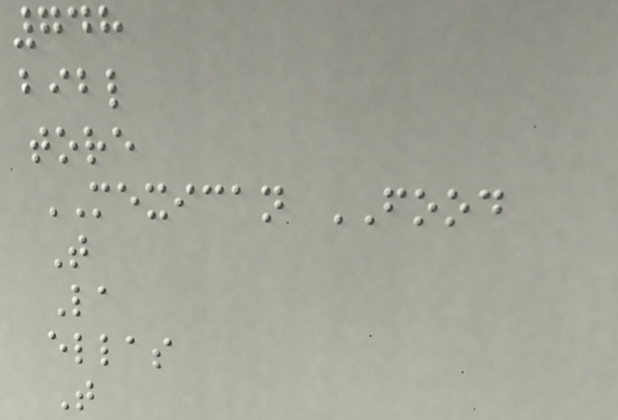748
bibl
tore
MEXICAN FOOD
T
La
ellas
T
